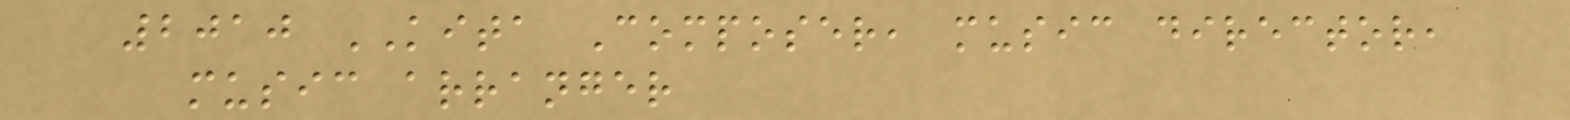2010 KITA Composer, music director,
music arranger
